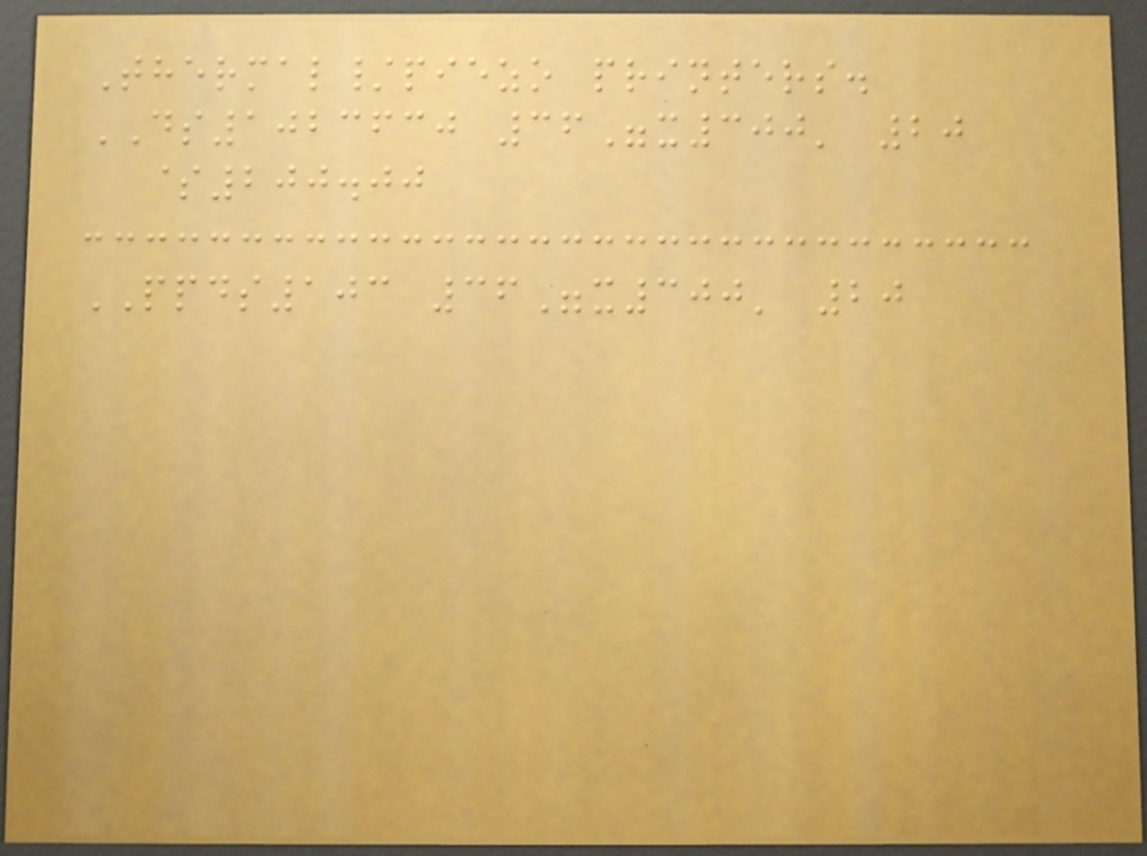Thermal/piezo printers.
DS1023630 36"x300' 20
$200.00
PPDS103 36"x300' 20
